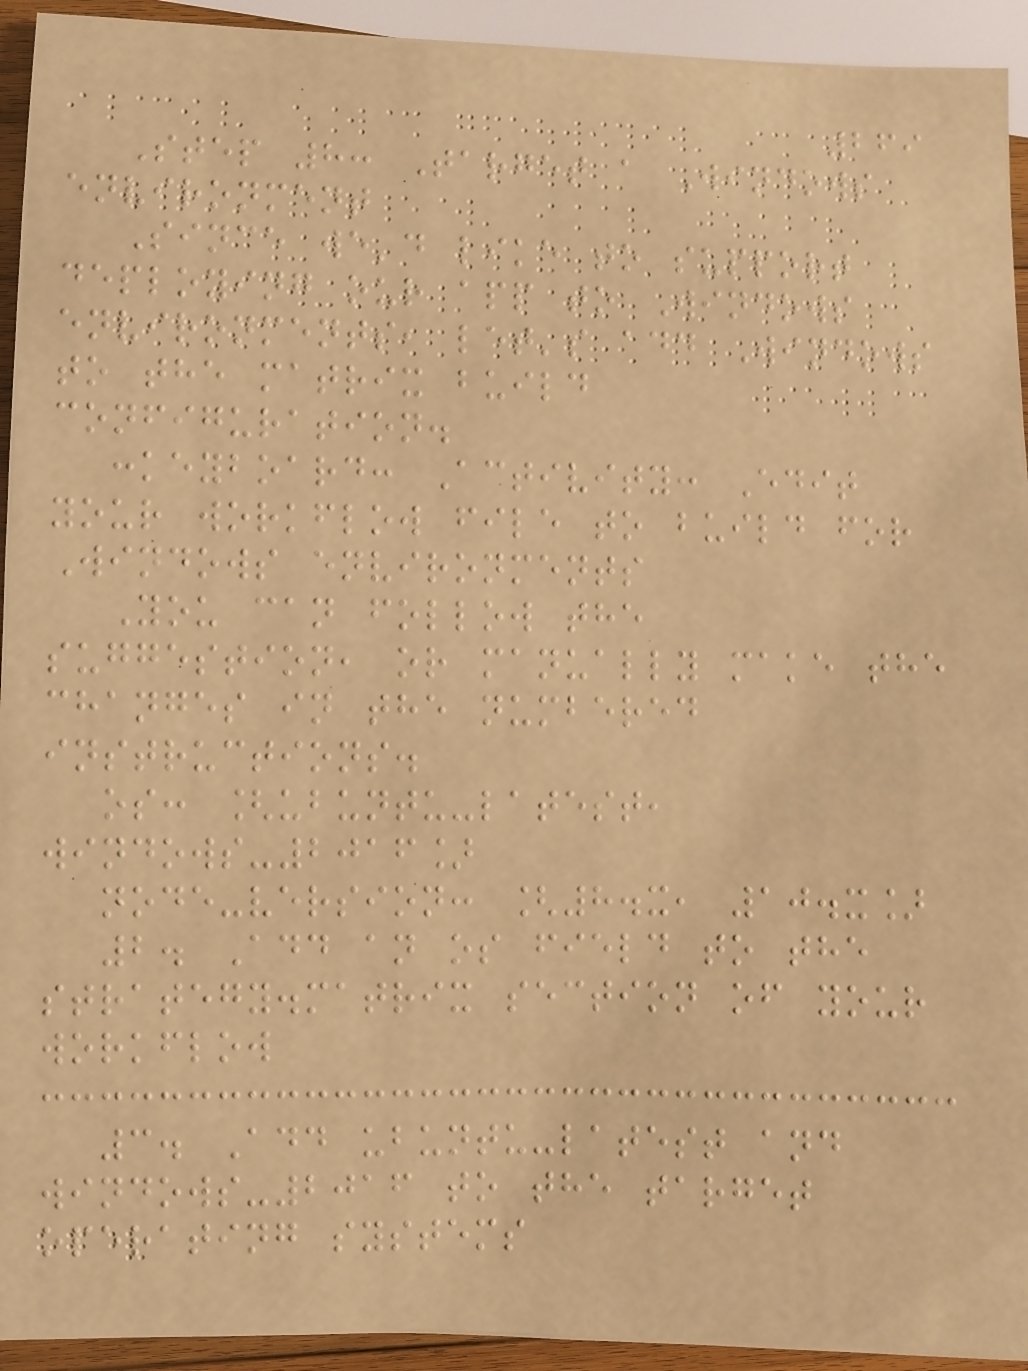269
Step 8: Target a Windows
environment
Since we'd like to support
deploying our app to Windows
environments, let's add Windows
to the matrix build
configuration.
:keyboard: Activity: Edit
your workflow file to build for
Windows environments
You can follow the
suggestion, or manually make the
changes in the numbered
instructions.
os: [ubuntu-latest,
windows-2016]
node-version: [8.x, 10.x]
2. Add an os field to the
strategy.matrix section of your
workflow
3. Add ubuntu-latest and
windows-2016 to the target
operating systems
